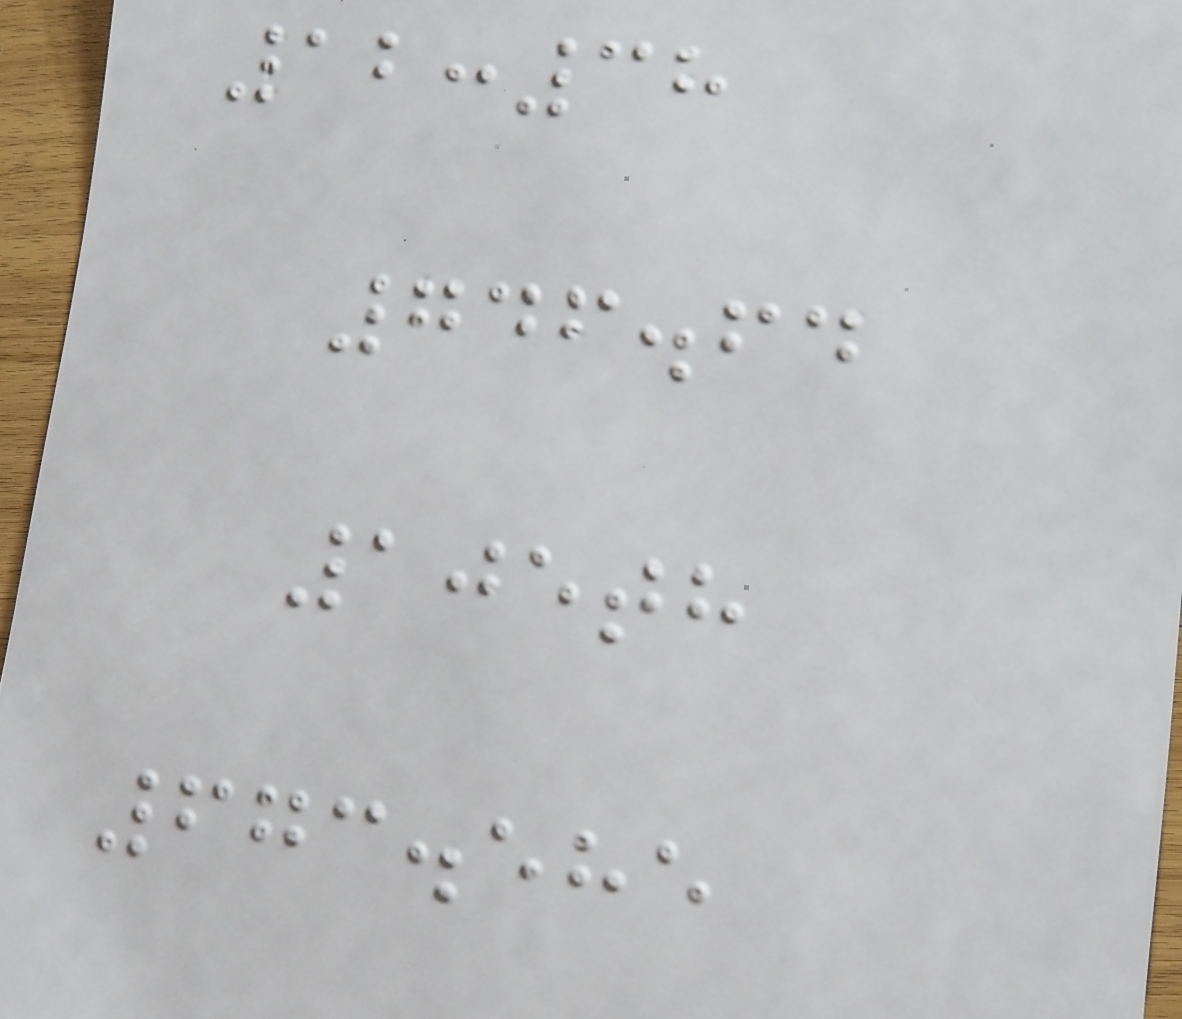12:38
746.64
105th
673.585
